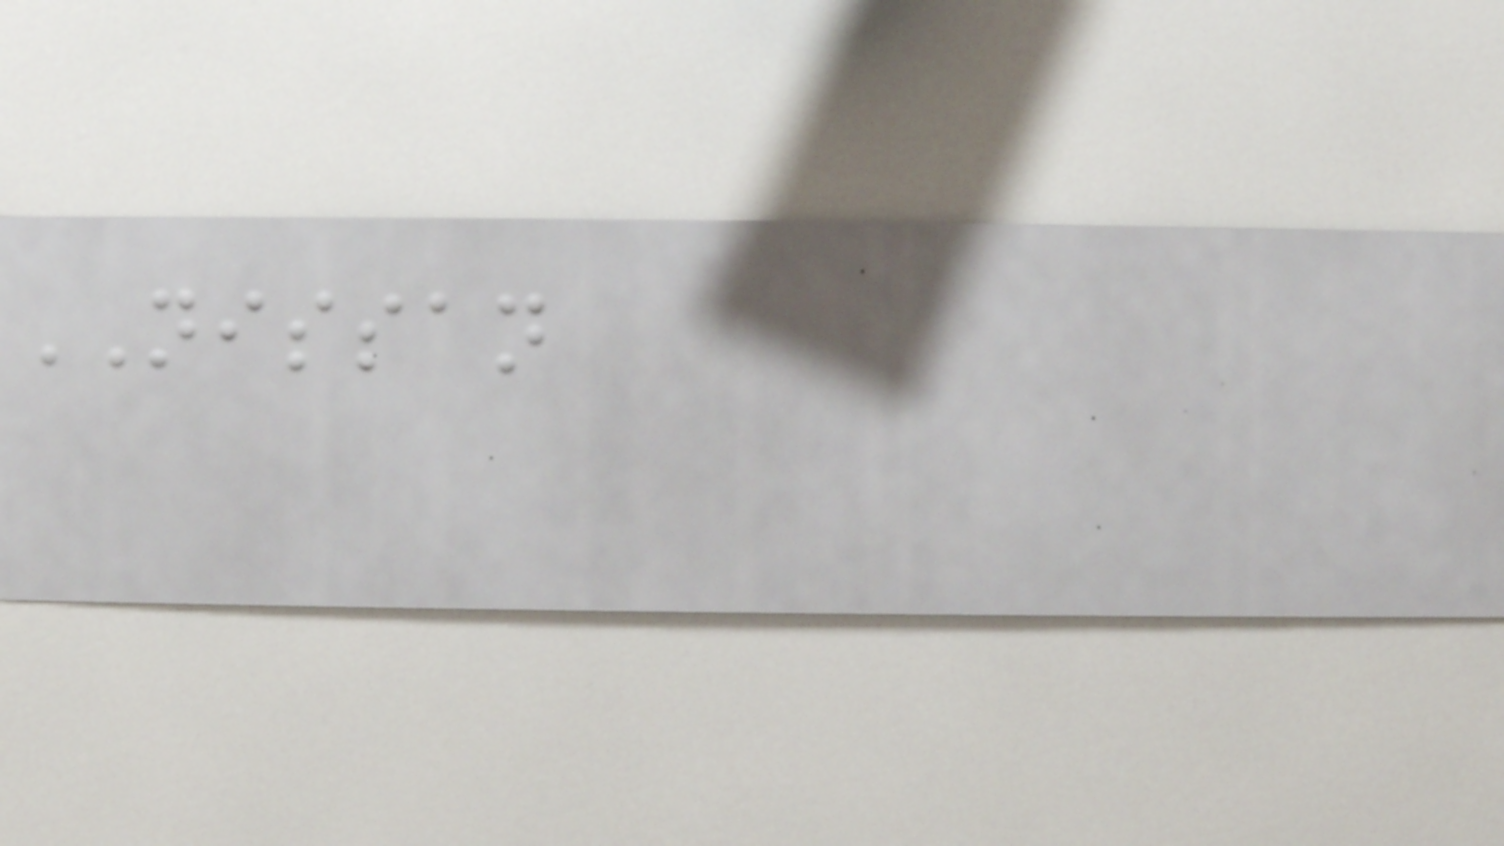NISSAN
